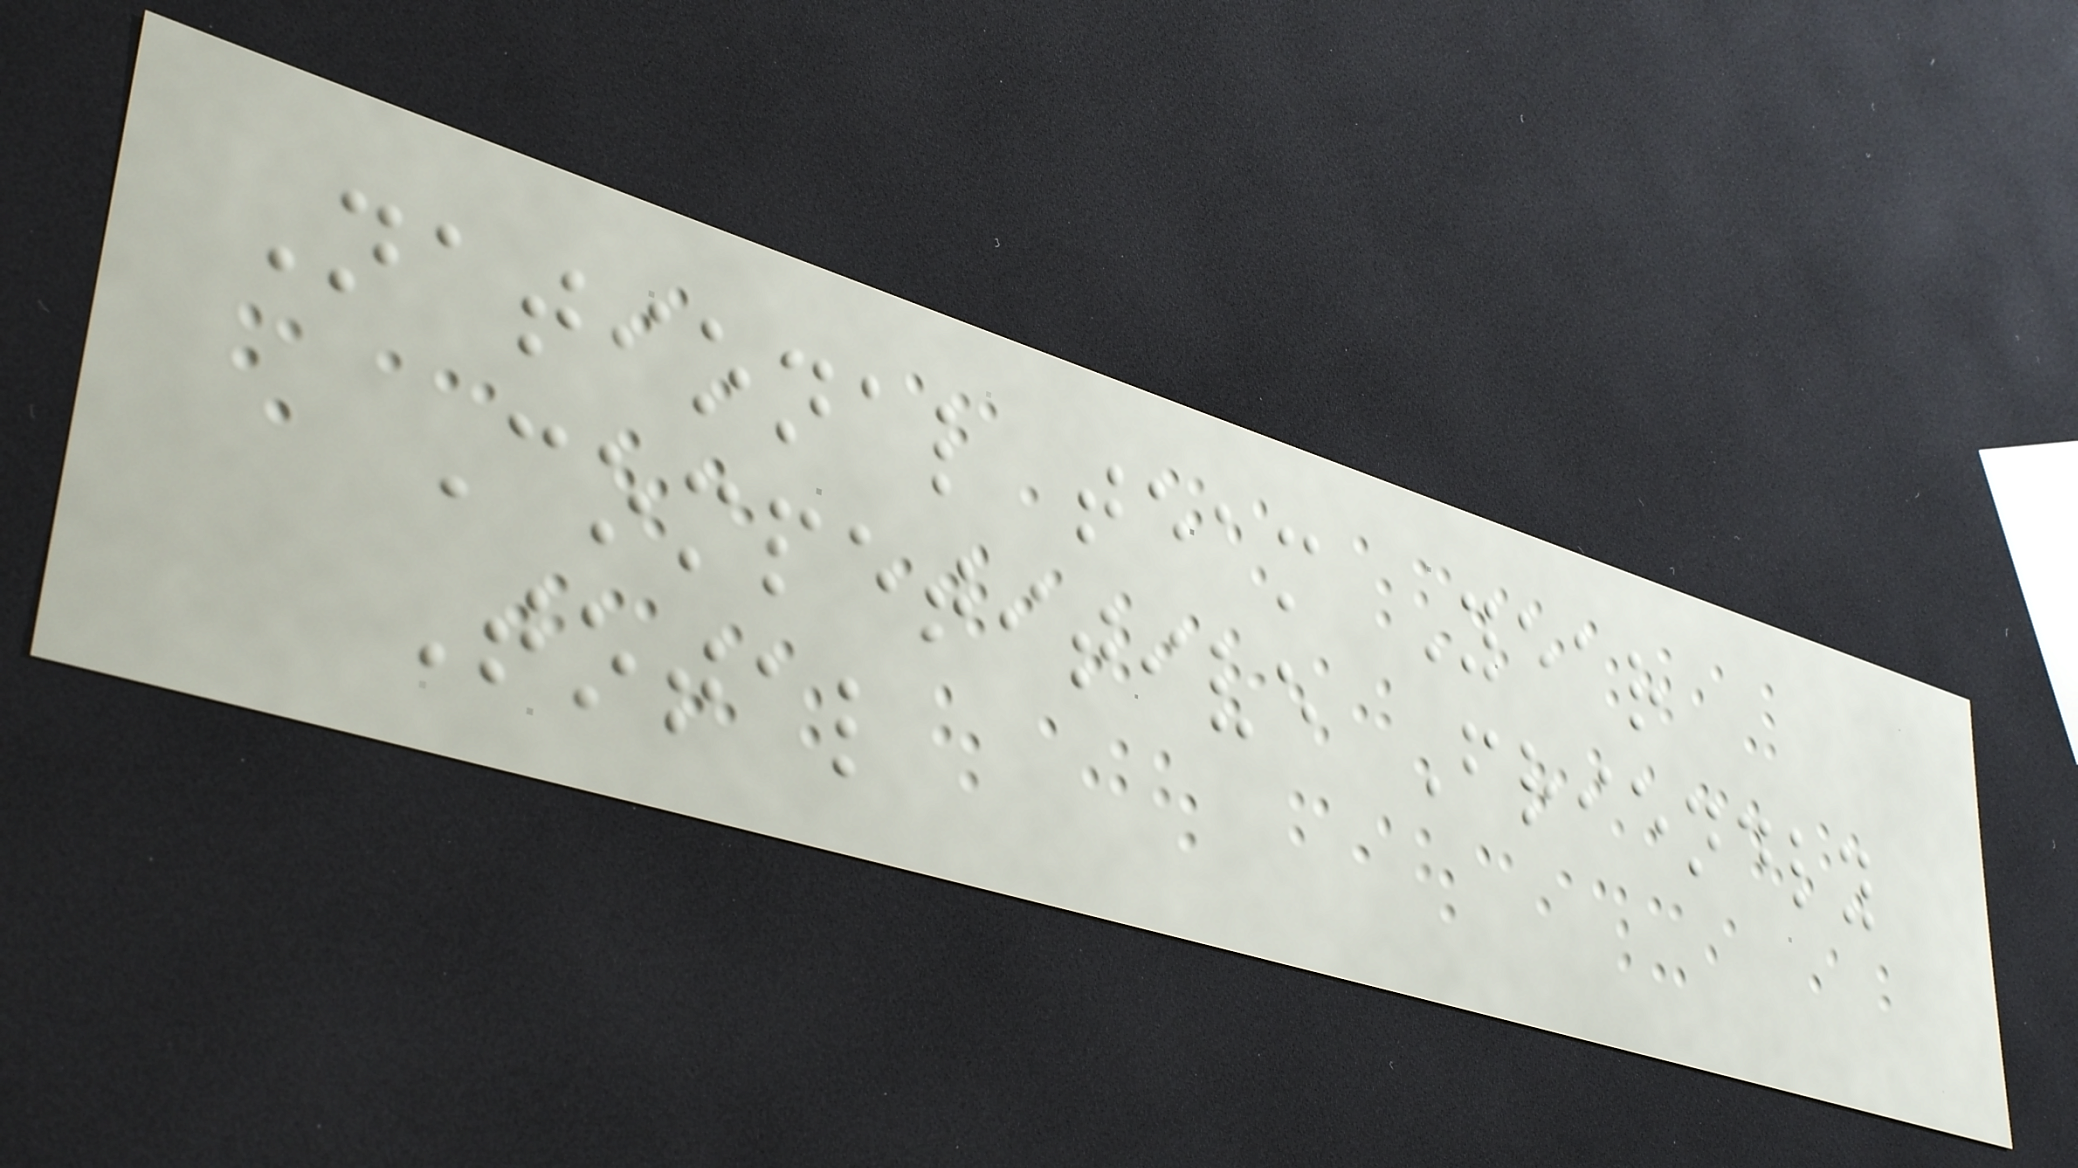National team Year
Competitive Friendly
Total
